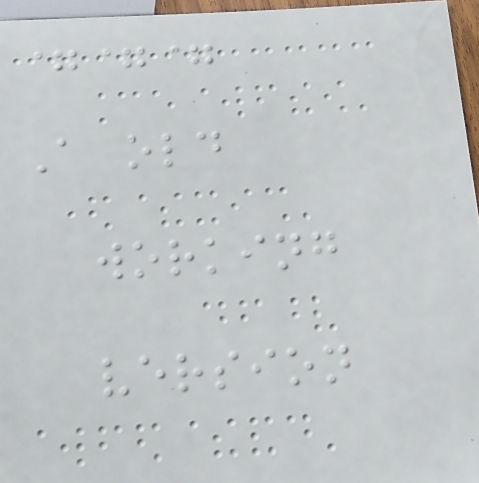===
A old
working
version
